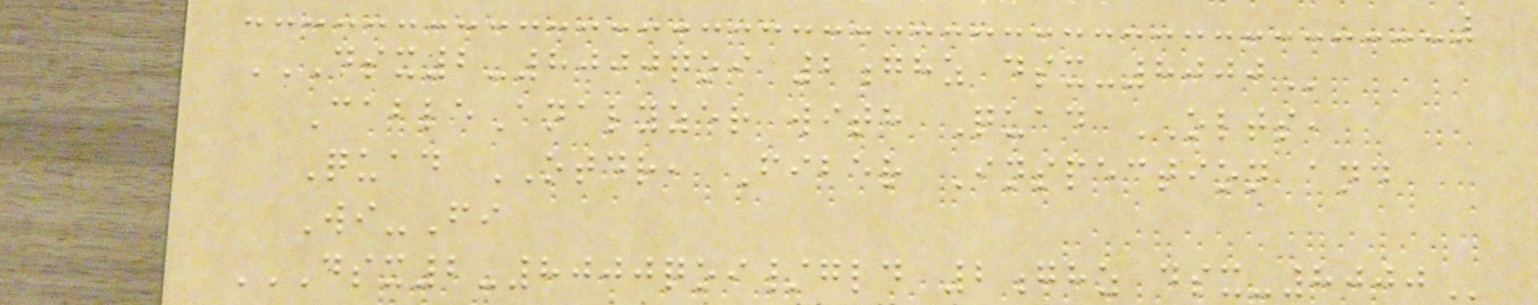DSX2-8000QOI 2GHZ DSX-8000
CableAnalyzer with Quad OLTS,
Quad OTDR, Fiber Inspection and
Wi-Fi
DSX2-8000QOI/GLD 2GHZ DSX-8000
